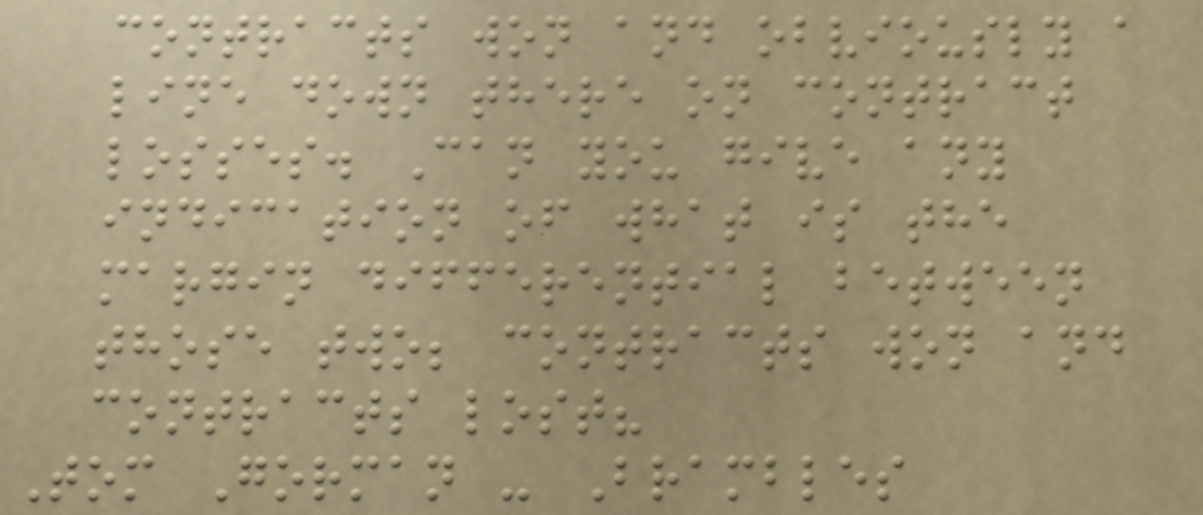contracts won and obviously a
line down there on contract
losses. Can you give any
indication of what is the
margin differential between
those two; contracts won and
contracts lost?
Tom Gorman - Brambles
